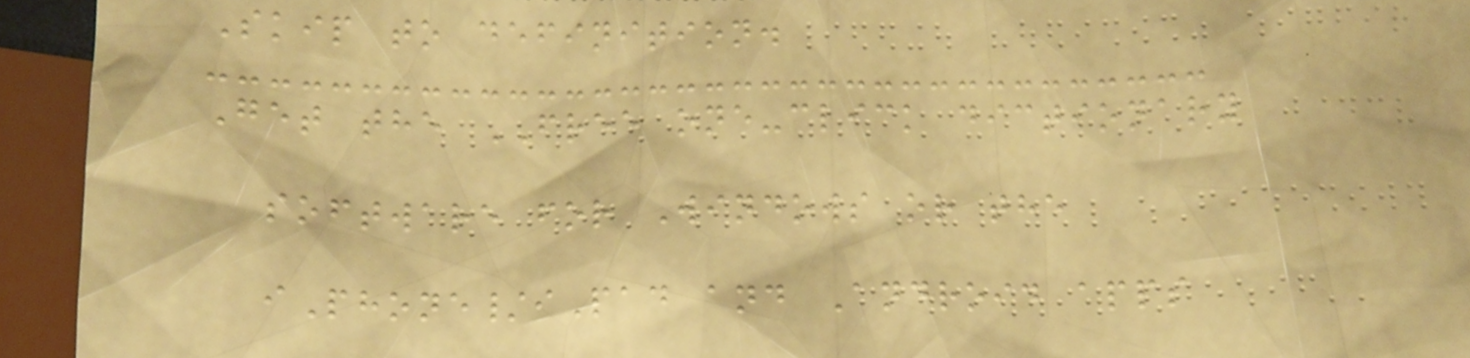Skip to definition.
Get the FREE one-click dictionary
software for Windows or the
iPhone/iPad and Android apps
